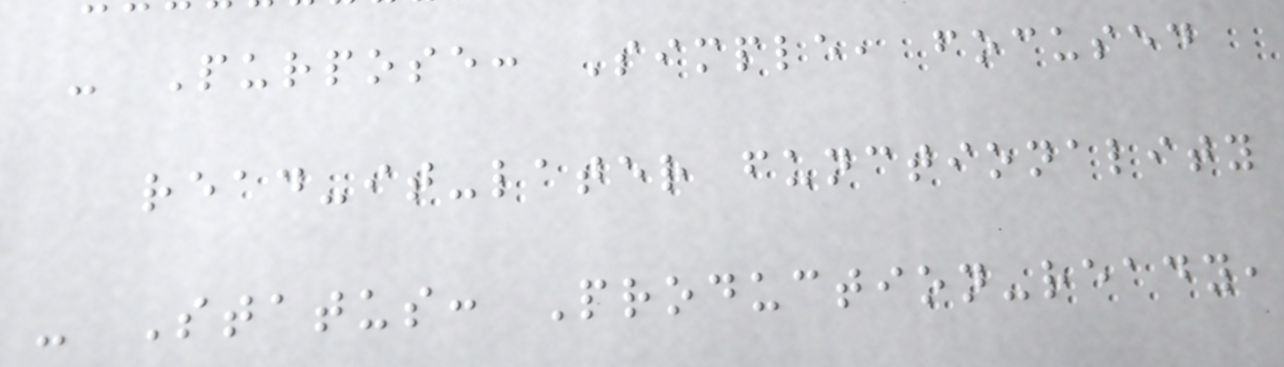- Purpose: Simple, focused
read-it-later functionality
- Status: Production-ready,
